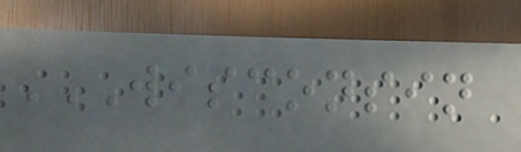WISCONSIN
